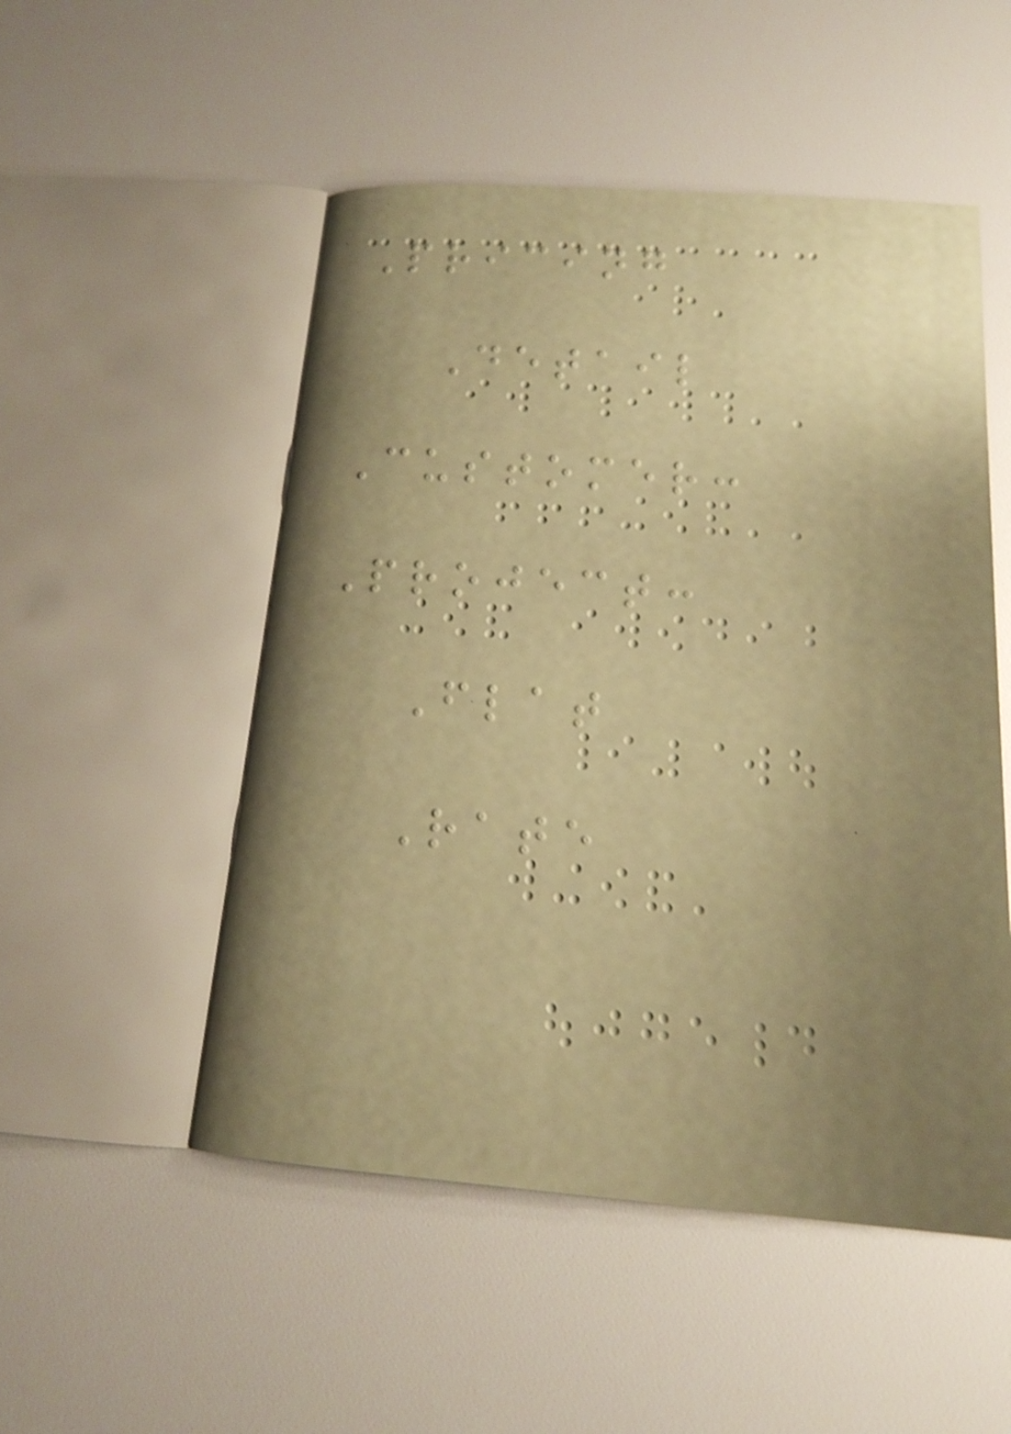Pricing
Detail
Customer:
Project:
Flat
Rate
